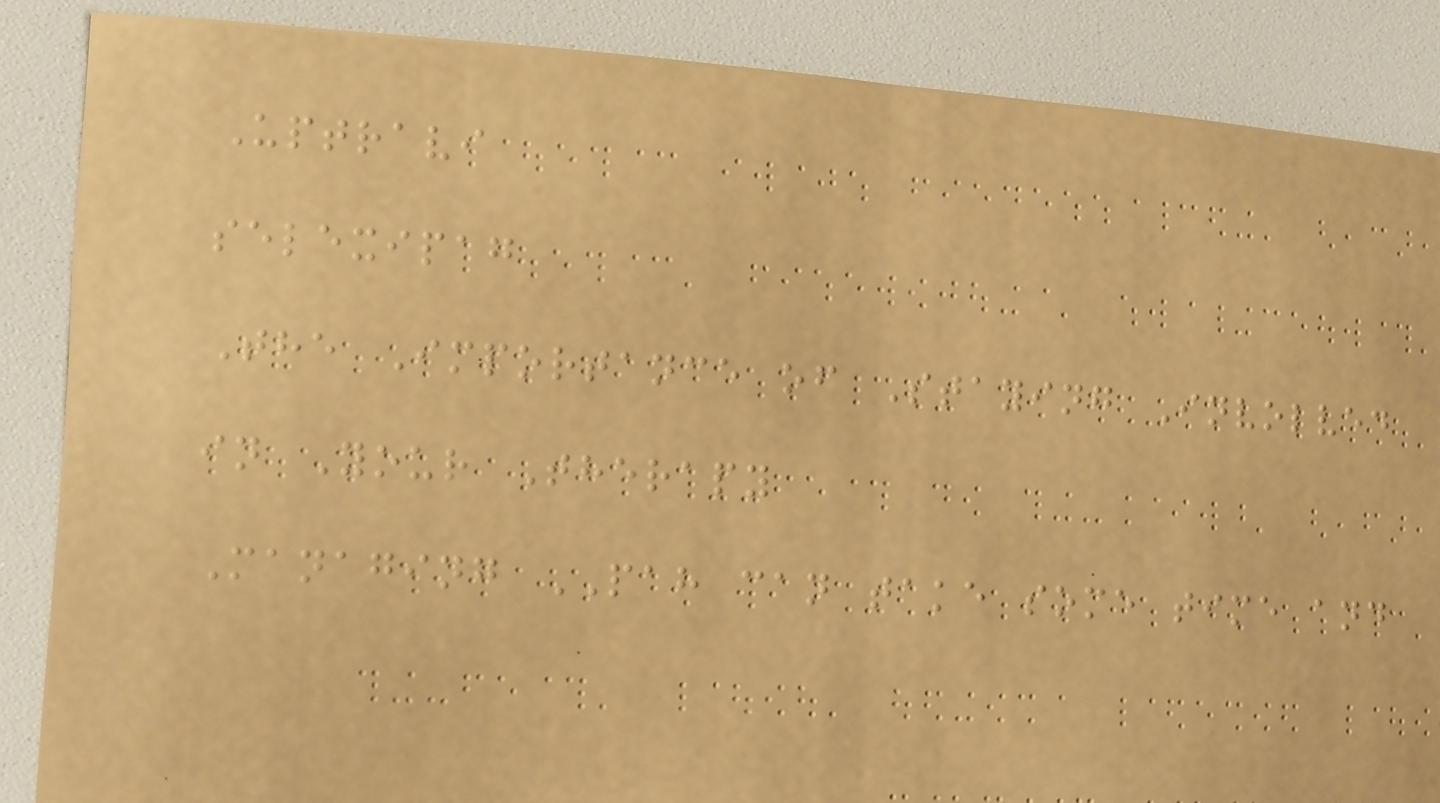Uptravi
selexipag
The Importance of Staying Involved
in Your Therapy
Managing PAH can take some time and
